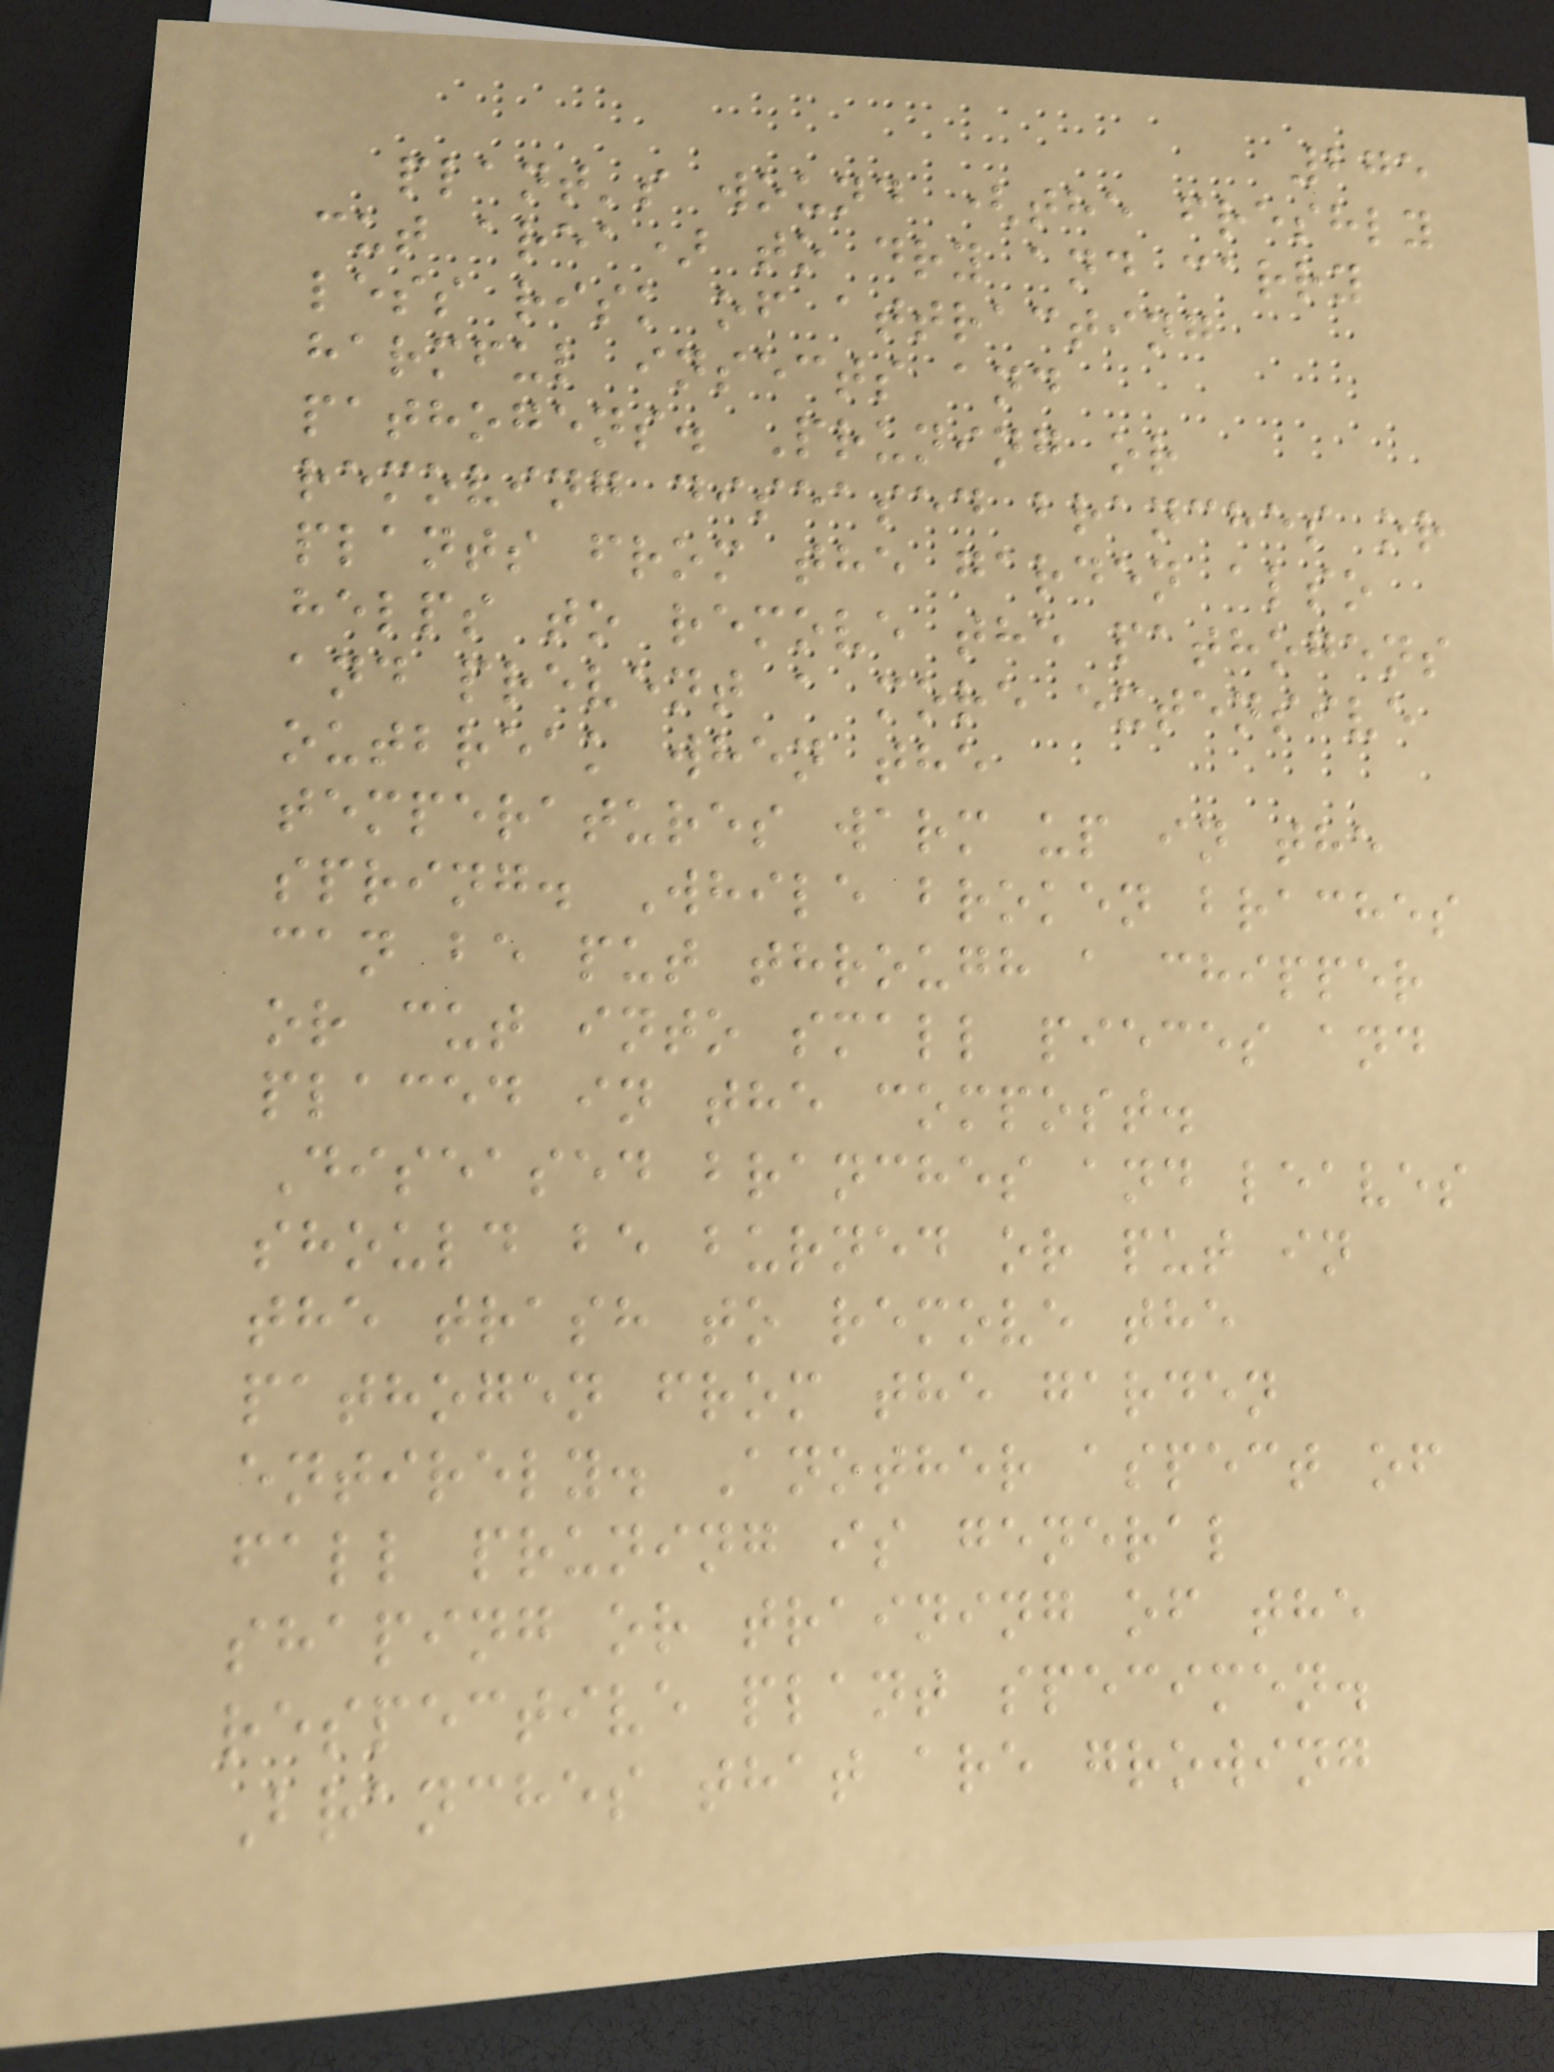275
plant's wound (the freshly
cut area) to dry and carry
less risk of attracting
harmful insects and
pathogens. Pruning or
removing diseased branches or
plants from the garden also
helps to remove the pathogens
and prevent a more extensive
outbreak when the
temperatures warm up in the
spring. While broken braches
can be put through a chipper
or cut into small pieces and
placed in the compost.
Diseased branches and leaves
should be burned or put in
the trash to remove the
pathogen from the garden
entirely. Another aspect of
fall pruning is general
shaping or training of the
respective plant specimen.
Branches that are growing
